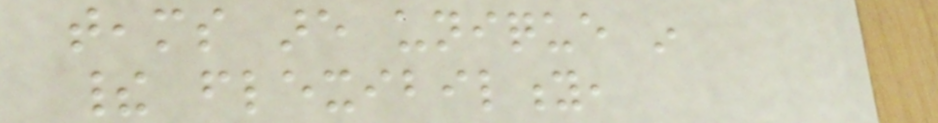teams are unique in
their flexibility,
